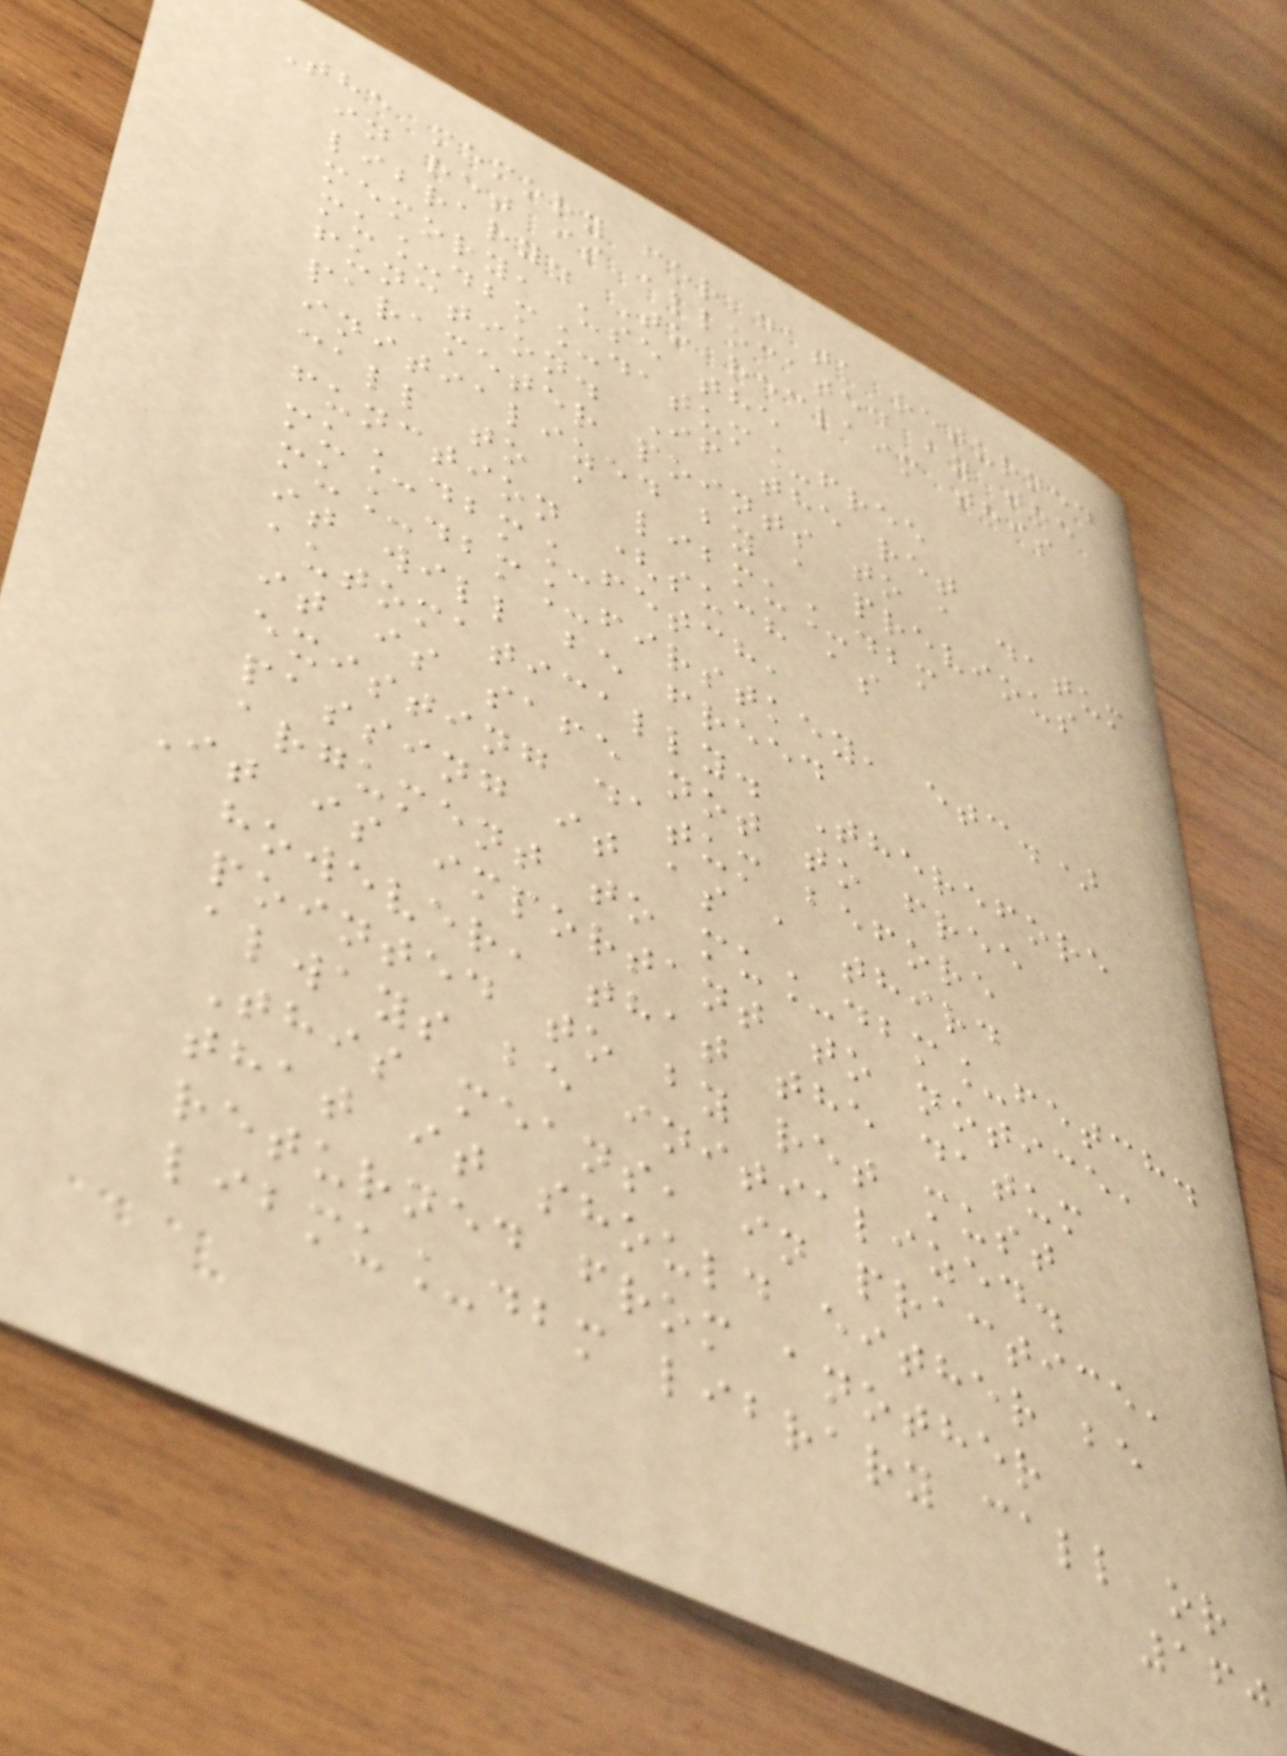The memory for data returned
in ret is allocated by the
library. To reclaim this
memory, use the
mu_dbm_datum_free
function. If the ret
parameter points to a datum
initialized by a previous
call to a libmu_dbm
function (such as
mu_dbm_fetch,
mu_dbm_firstkey, etc.)
it will be freed
automatically. Therefore
it is safe not to free
existing datum before
passing it as a third
argument to mu_dbm_fetch.
It is important to notice,
however, that the datum
pointed to by ret must
always be initialized.
This means, in practice,
that it should either be
returned from another
libmu_dbm library call or
160
